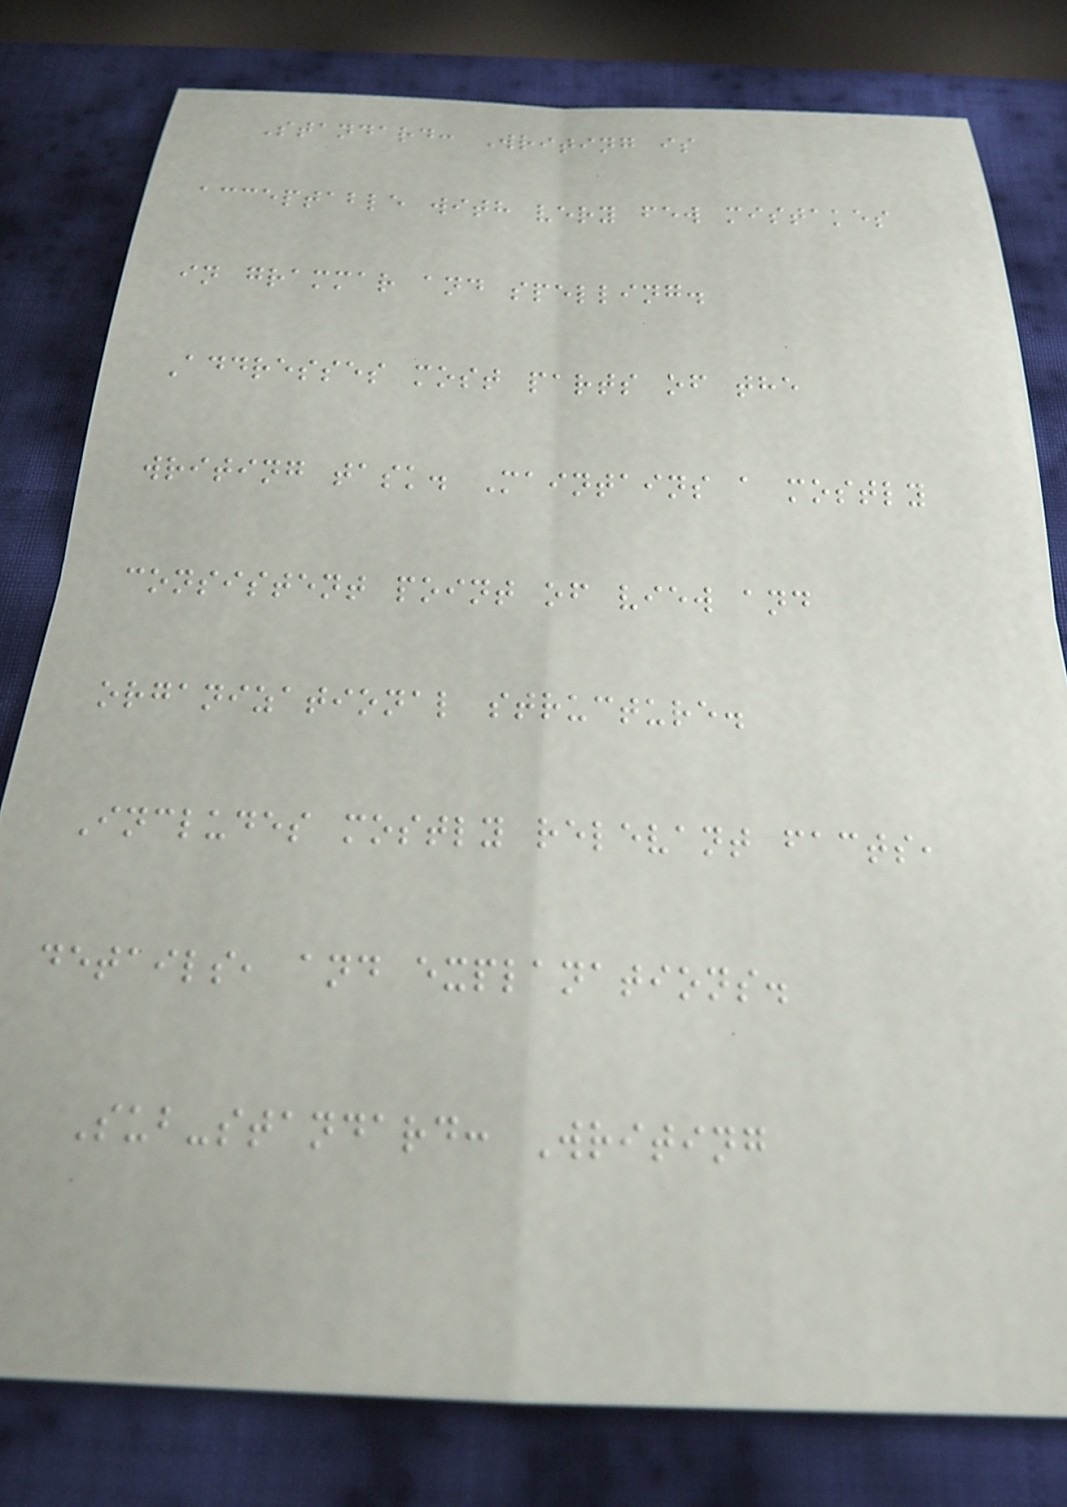Standard: Writing is
acceptable with very few mistakes
in grammar and spelling.
Addresses most parts of the
writing task. Maintains a mostly
consistent point of view and
organizational structure.
Includes mostly relevant facts,
details, and explanations.
Sub-standard: Writing
